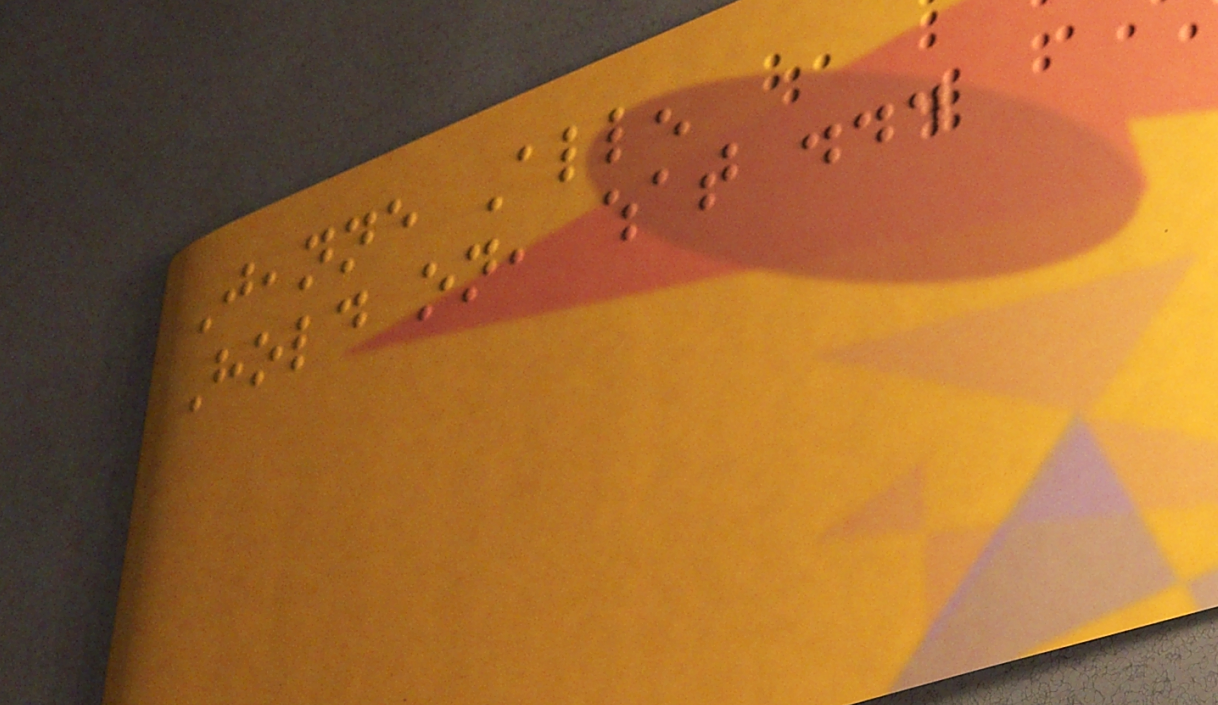Jeanne Allen
Hold on, what ...
